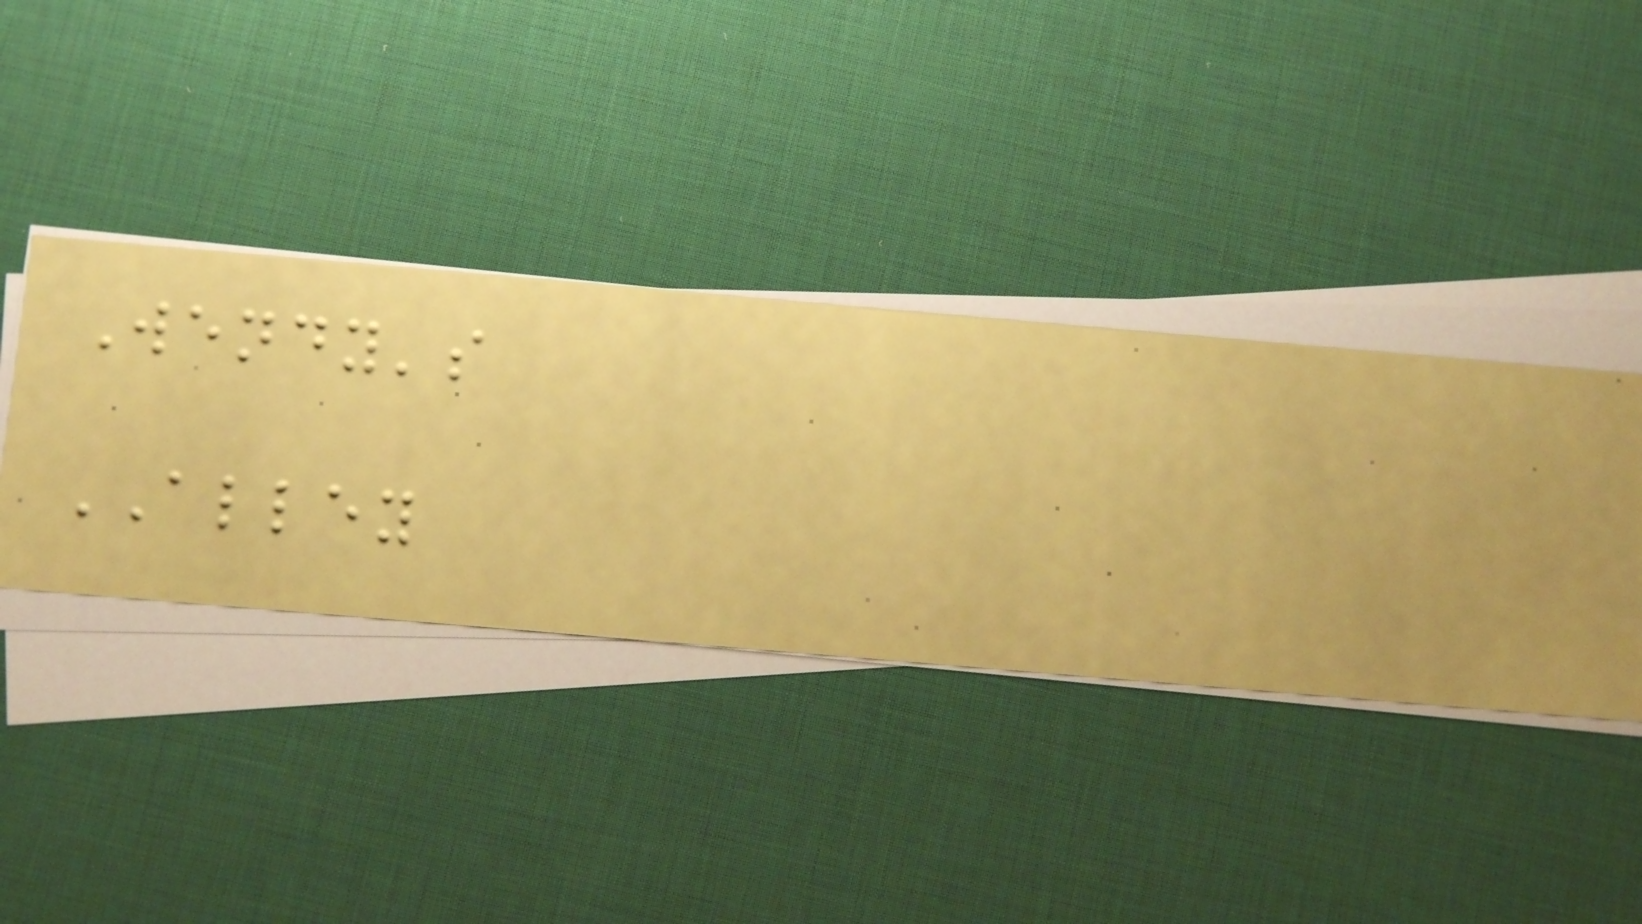Wendy's
ALLEY
